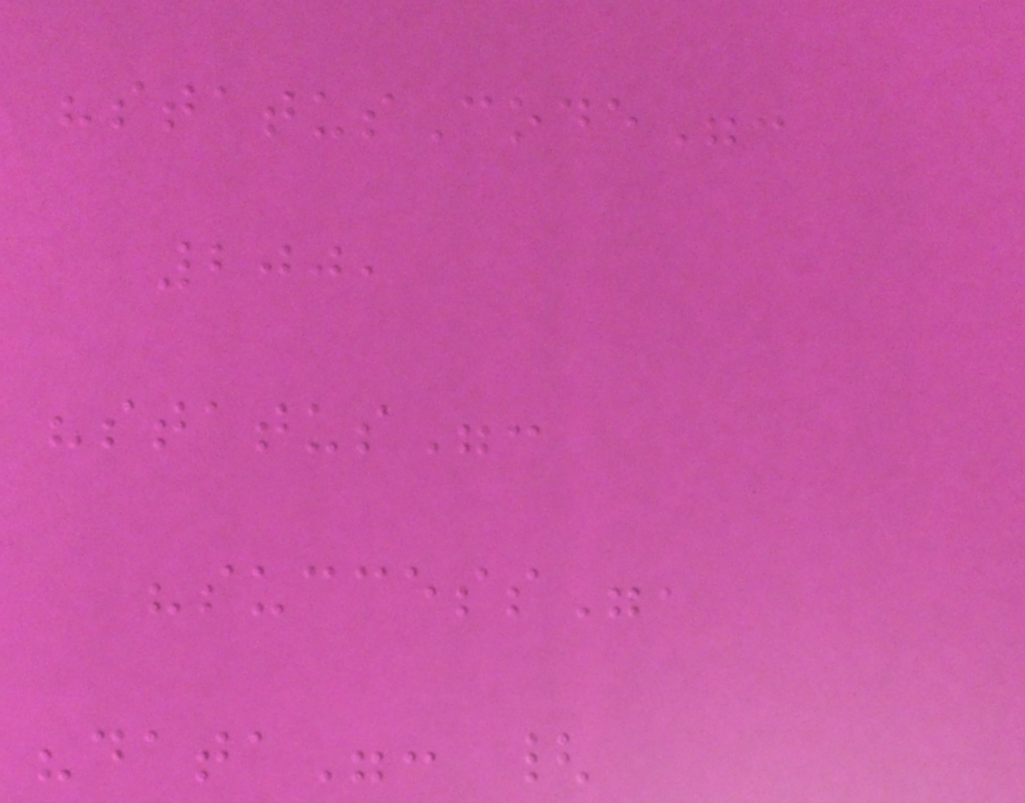"statusCode":
200,
"status":
"success",
"data": {
